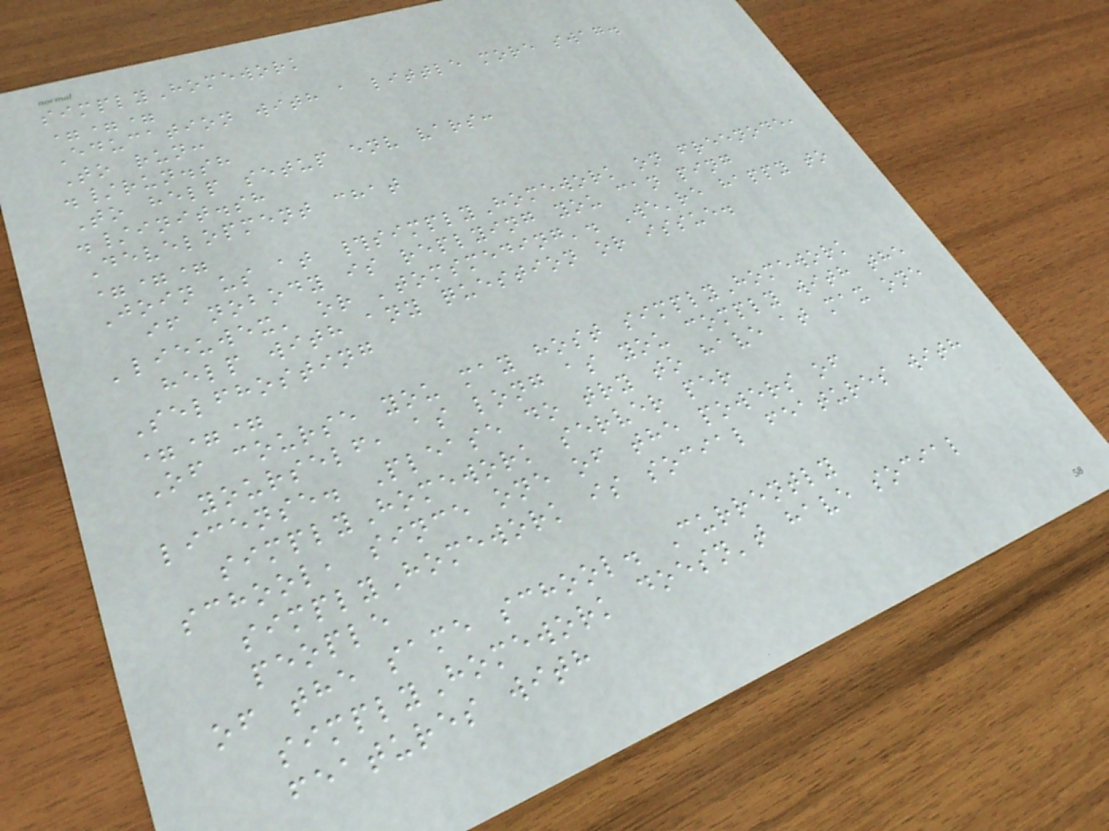simplyHomework
===
Education with a little more swag.
To run:
./run.sh
To help setup env vars:
./init.sh
Development chat
===
Join us at #simplyHomework on freenode,
if nobody is replying you can ping
'lieuwex' or 'tomsmeding'. We're happy to
help with any question or issue.
Selfhosting
===
Of course you may host simplyHomework
yourself, as long as you comply with the
license. Please do try to have at max one
simplyHomework server per
school, since one of the powers of
simplyHomework is social features with
people
of the same school. Currently
simplyHomework doesn't have social
features with
